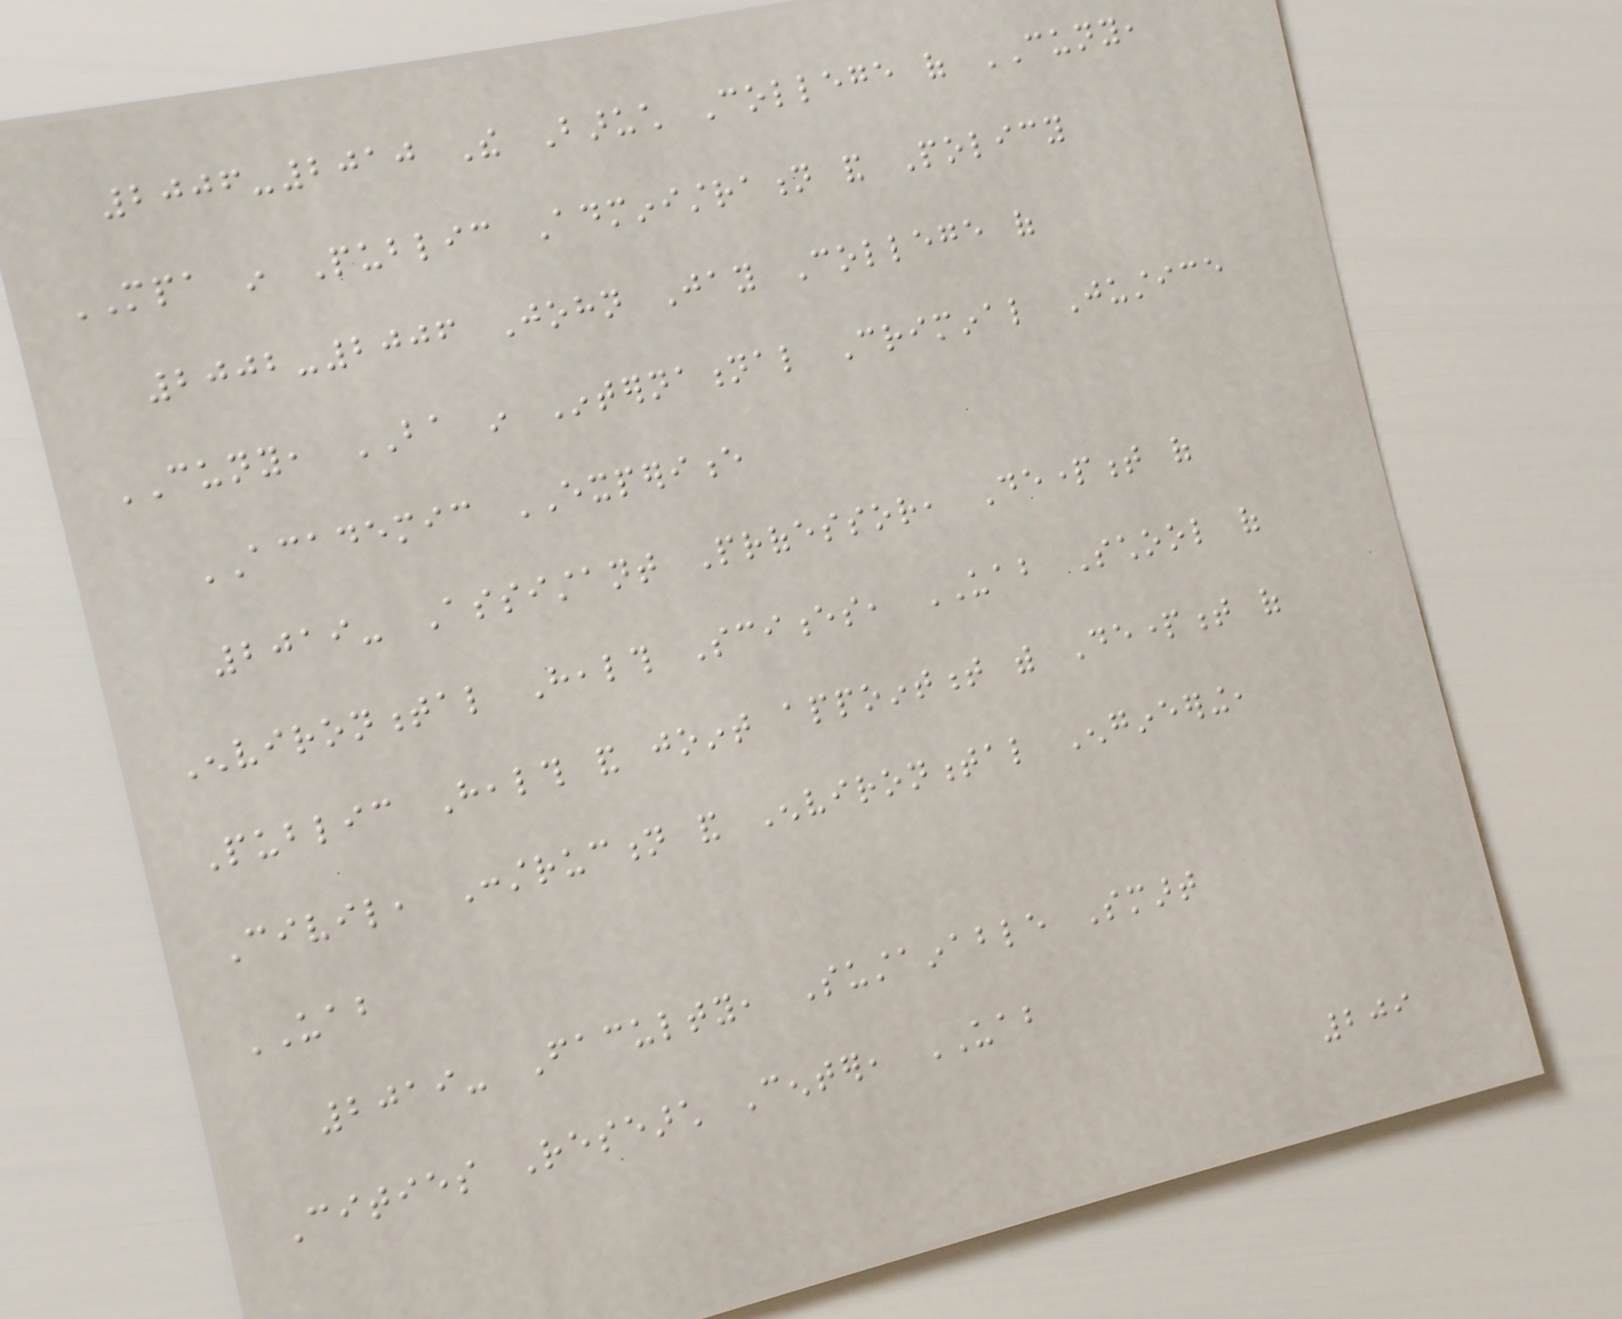2006-2010 The Baruch College of CUNY,
MPA in Public Administration and Policy
2002-2006 John Jay College of
CUNY, BA in International Criminal Justice
ACADEMIC EXPERIENCE
2019- Assistant Professor, Department of
Environmental Health Sciences, UAB School of
Public Health and joint appointment with Department of
Civil, Construction and Environmental Engineering,
UAB
2019- Faculty, Sustainable Smart
Cities Research Center, UAB
209
